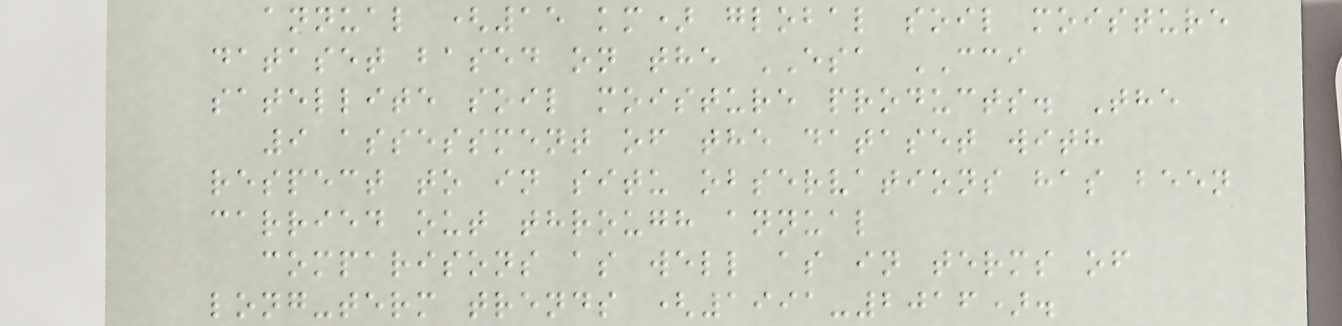annual (15 km) global soil moisture
dataset based on the ESA CCI
satellite soil moisture products. The
9 assessment of the dataset with
respect to in situ observations has been
carried out through annual
comparisons as well as in terms of
long-term trends (1991-2016).
